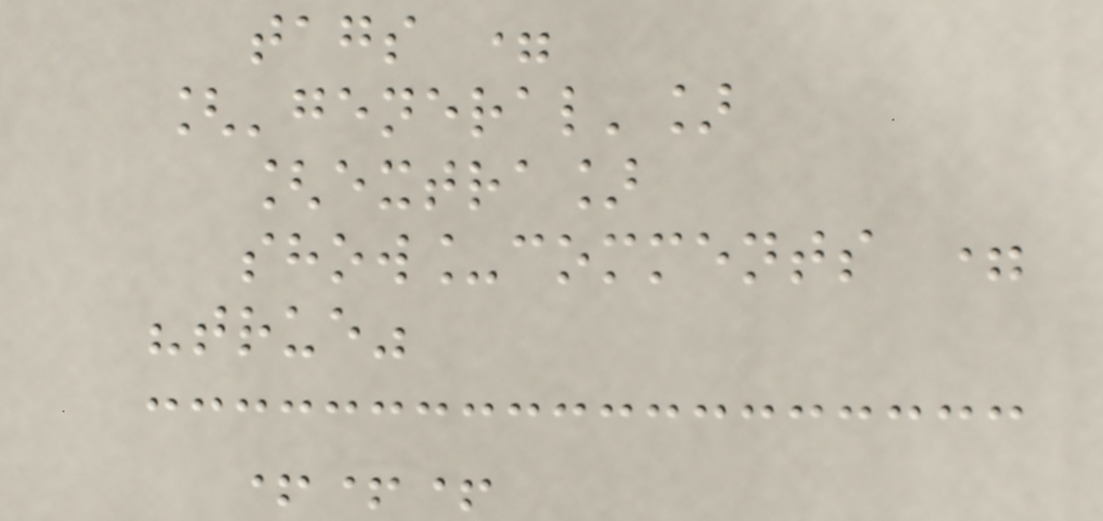tags =
['general']
[extra]
show_comments =
"true"
+++
